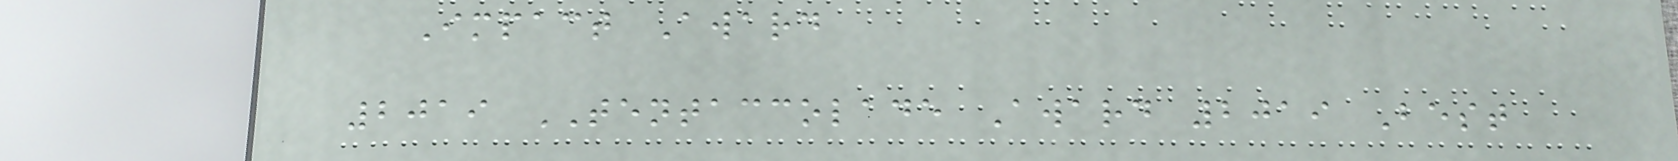Impact Award
2019 TENTACCOLADE Award 2019 Best
